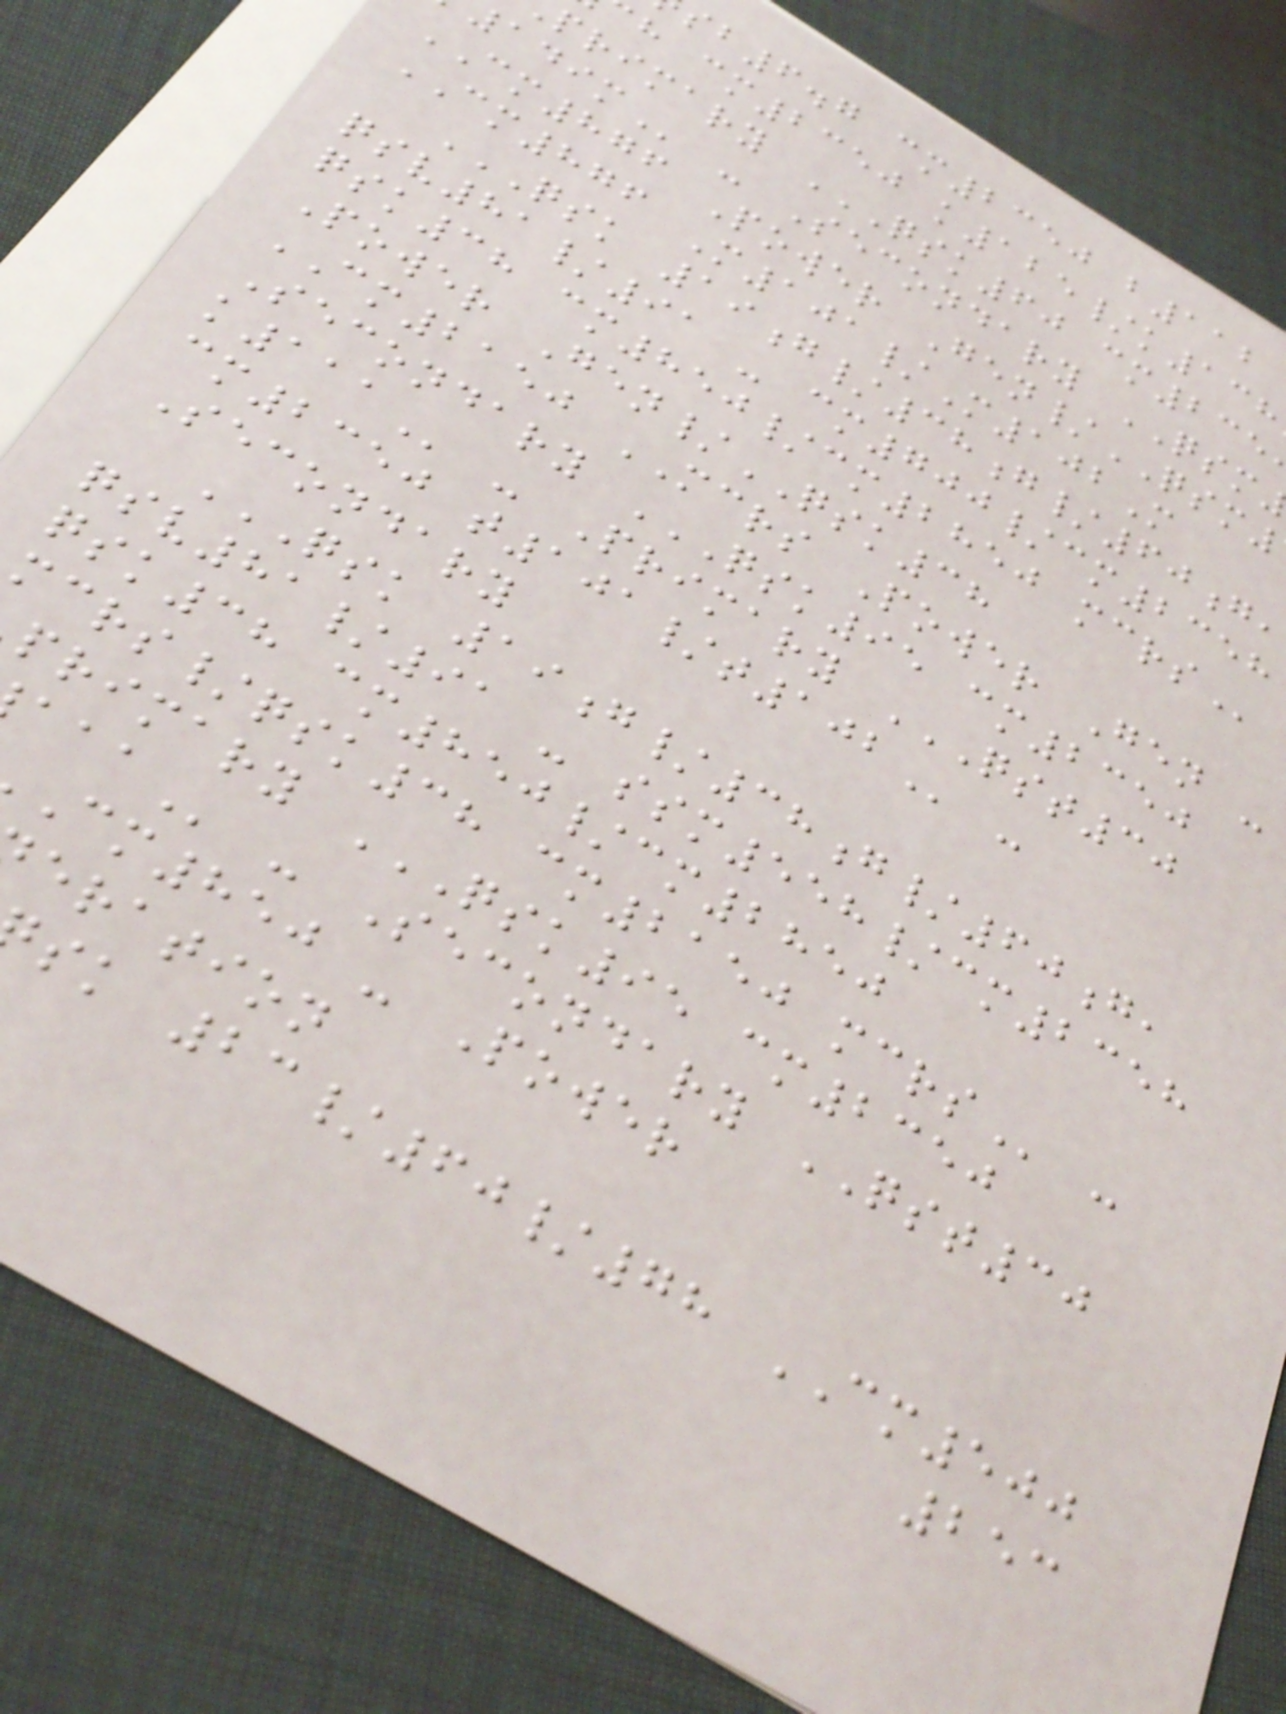sb6.7 cm2350 b112
h cm2350
- Secondary QSM
CM876 Power Gen/QSM
CM876 M101/M102M
QSK 19G/38G/60G,
qsv81/91 - cm700/cm2358
qsk38 cm850/cm2850
Power Gen/QSK38
CM2150 MCRS Power Gen -
Secondary QSK95 CM2350
- Primary
cm2350
Secondary
QSK 19G/38G/60G,
qsv81/91 - ssm558/cm2358
qsk38 cm850/cm2850
mcrs/qsk38 cm2150
- Secondary QST30
cm850 - Power
eration
sk 23/60/78 CM500
253
